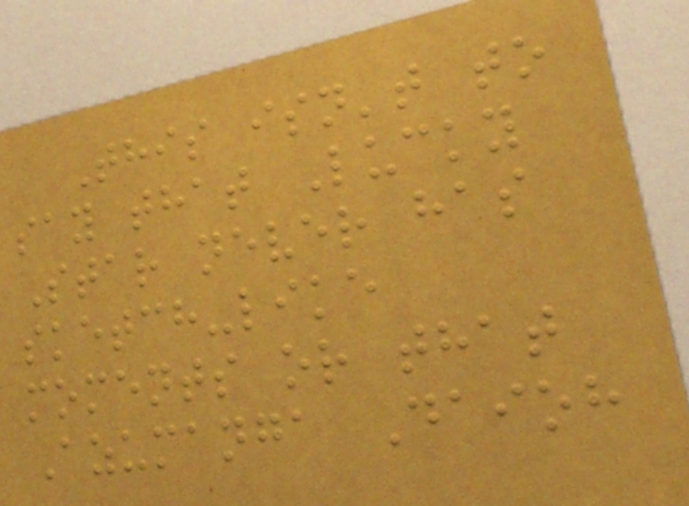This isn't to
say that Lucky
Star never has
sketch-like
moments or that
Azumanga Daioh
